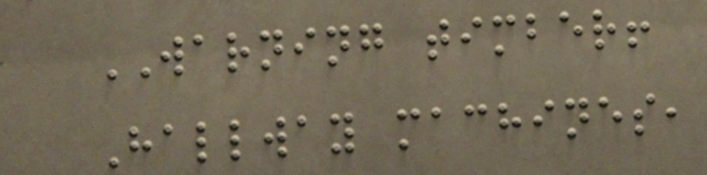WARNING timber!
Hallway machines,
